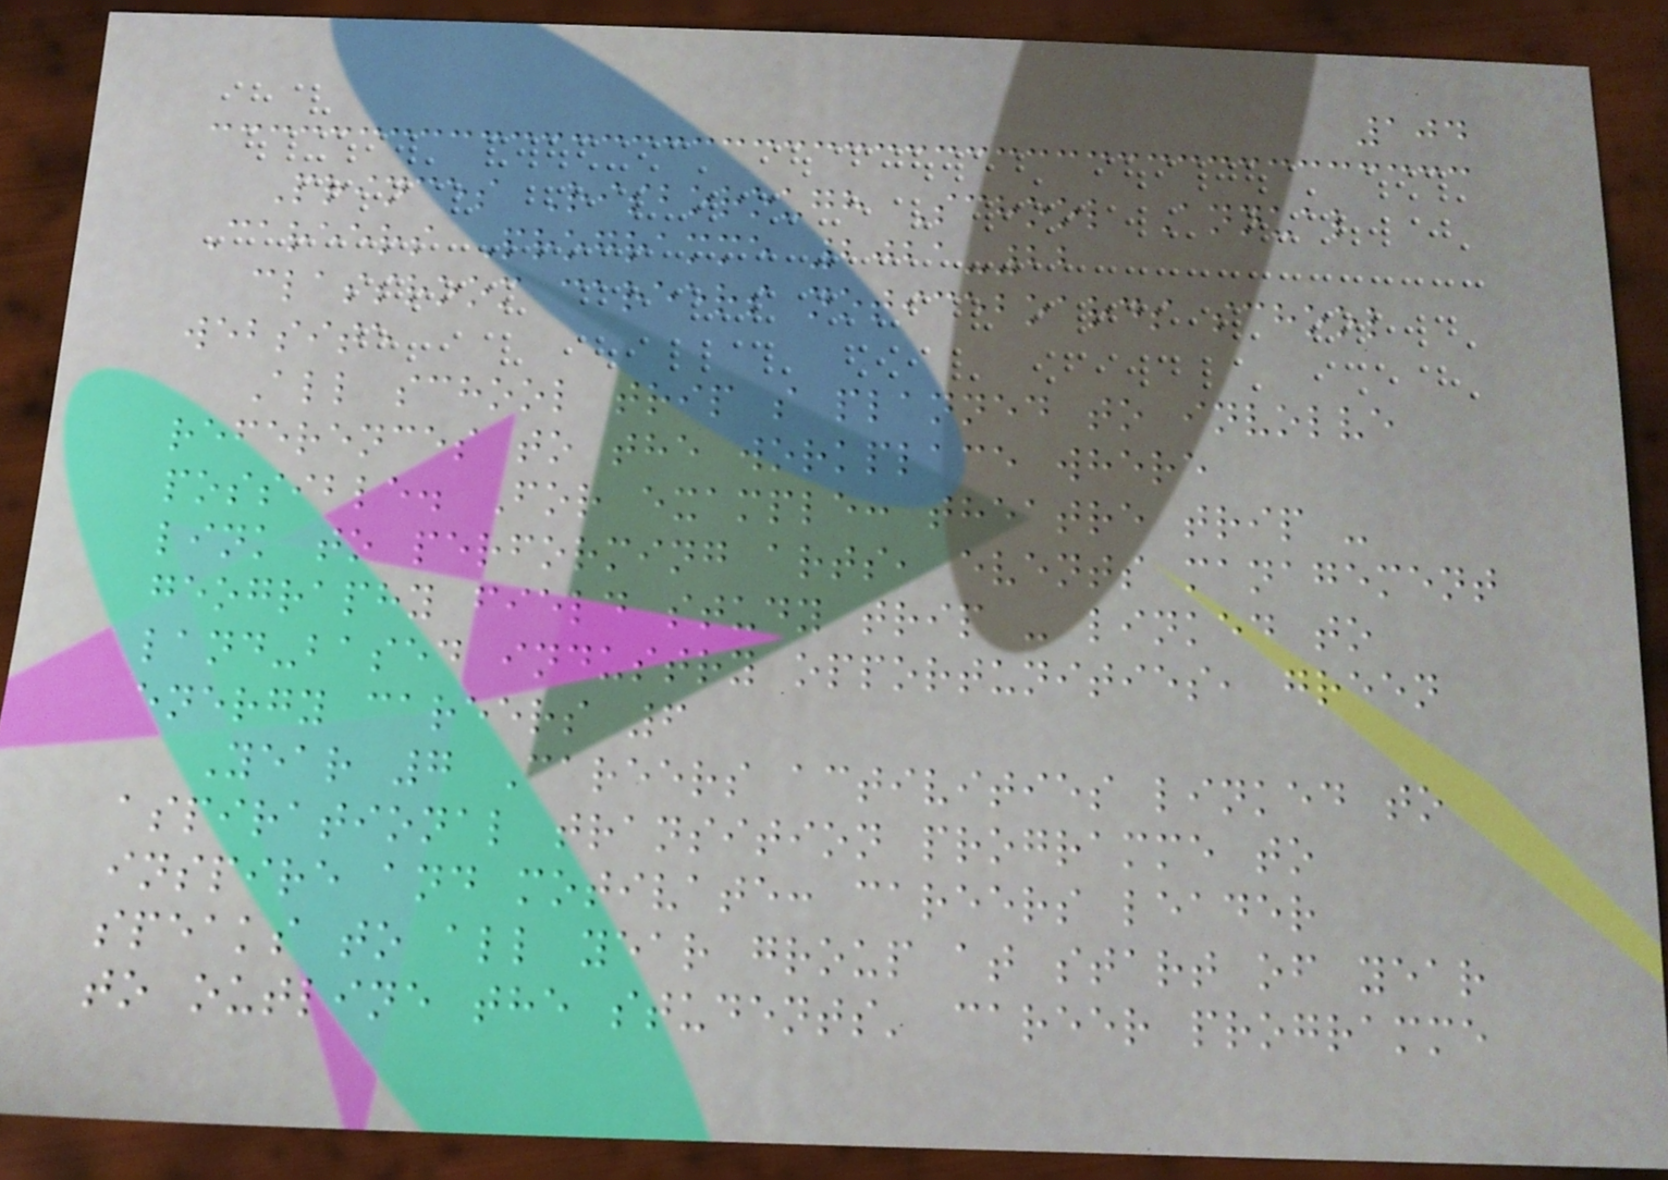104
Princes Risborough School Annual
Careers Programme 2021-22
classroom careers noticeboards school
website
All school trip s planned to involve
references to the workplace where
possible. For example: theatre trip -
link to performing arts, events management
geography field study trip - linked to
land-based industry opportunities, green
energy careers 6
Year 7 Careers activities linked to
aspirational transition programme to
inspire and motivate: careers leader
speaks to all year group at start of year
to outline the students' career programme
